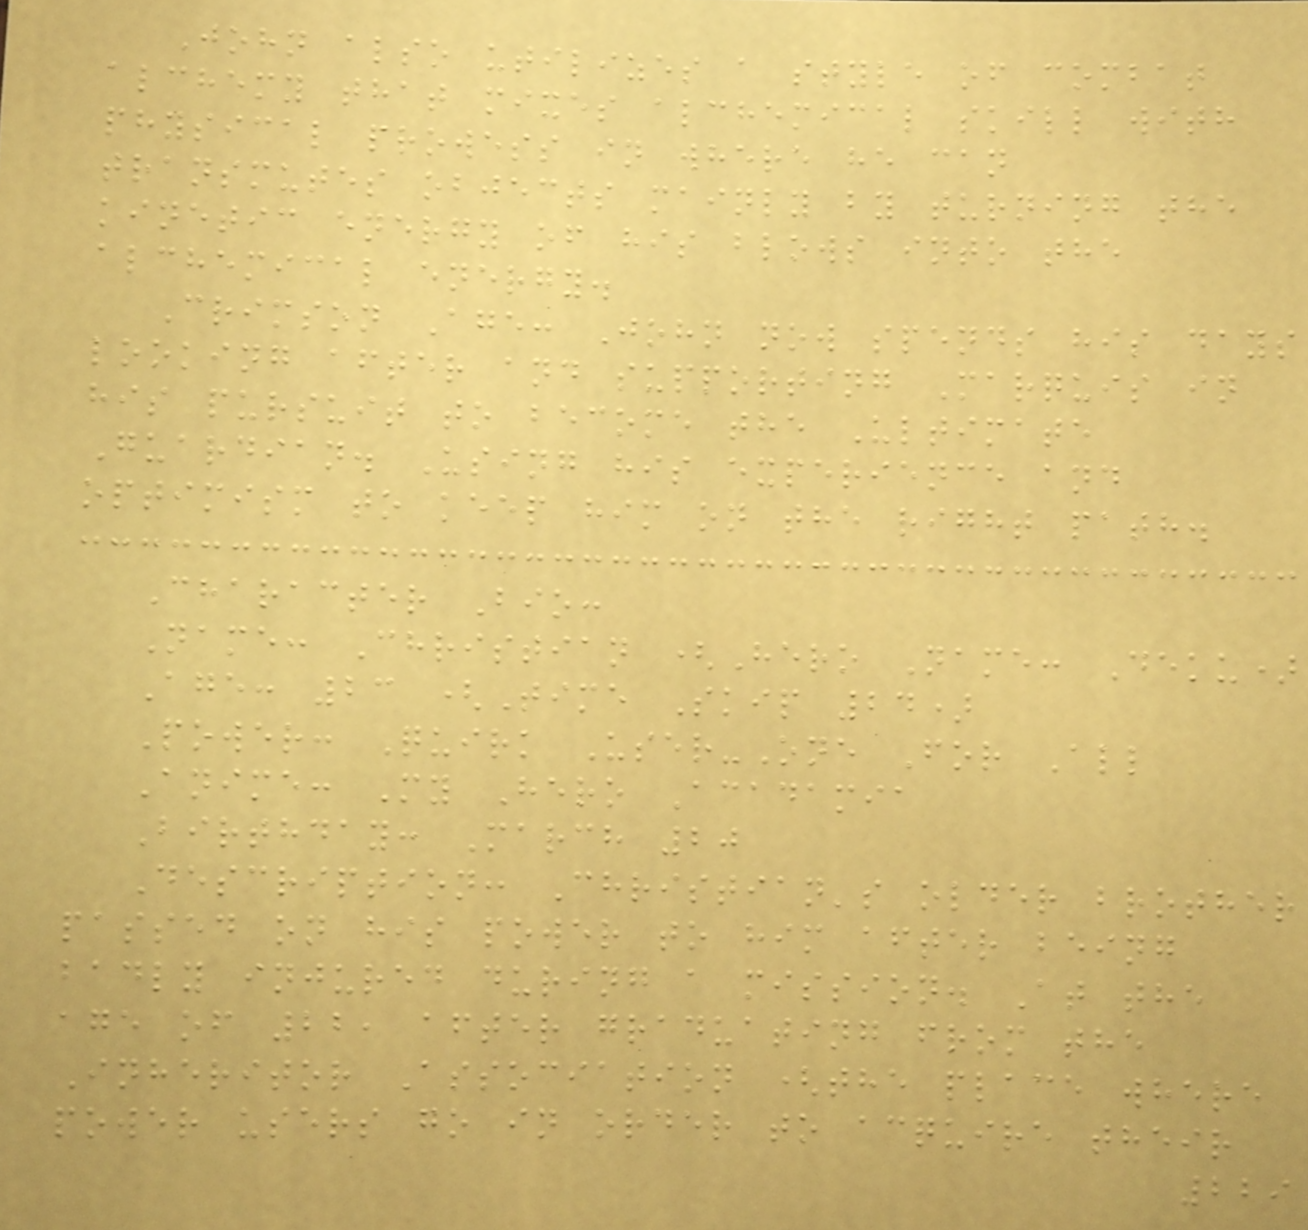John also utilizes a style of combat
alchemy that mixes alchemical skill with
physical prowess in where he can
transmutes objects mainly by turning the
kinetic energy of his blows into the
alchemical energy.
Crimson Age: John now spends his days
looking after and supporting Marquis in
his pursuit to become the Ultimate
Guardian. Using his experience and
optimism to keep him on the right path.
Character Bio:
Name: Christian (Hero Name: Deku)
Age: 23 (Time Skip 24)
Power: Quirk User-One For All
Anime: My Hero Acadamia
Birthday: March 20
Description: Christian's older brother
passed on his power to him after being
badly injured during a mission. At the
age of 22, after graduating from the
Inheritor Association (the place where
power users go in order to acquire their
229
